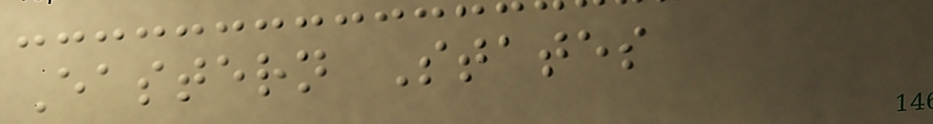Eastern States
